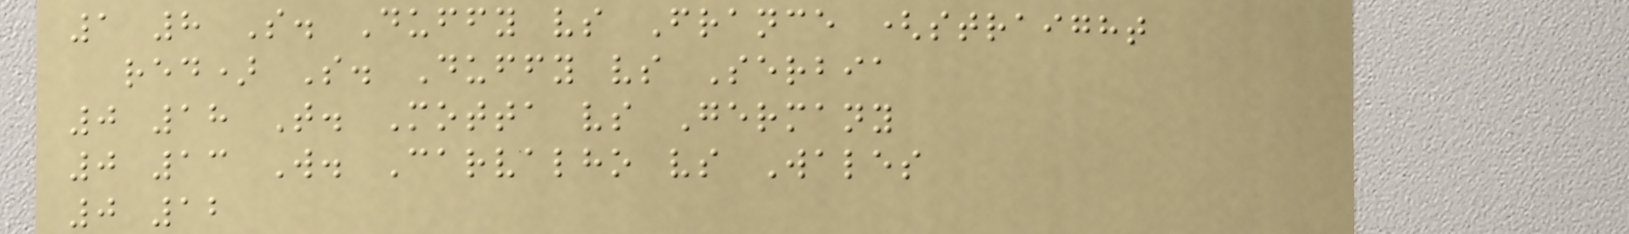1 8 S. Duffy vs France (straight
red) S. Duffy vs Serbia
0 18 T. Motta vs Germany
0 13 W. Carvalho vs Wales
0 12
